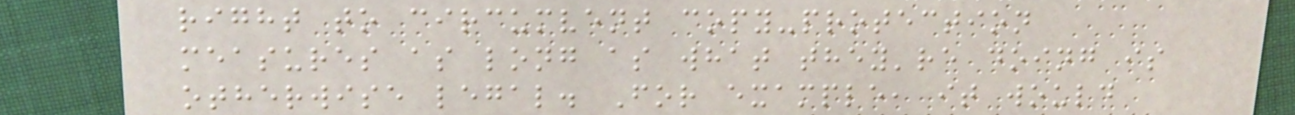right to circumvent copy-protection
measures as long as what they're doing is
otherwise legal. For example, it would
